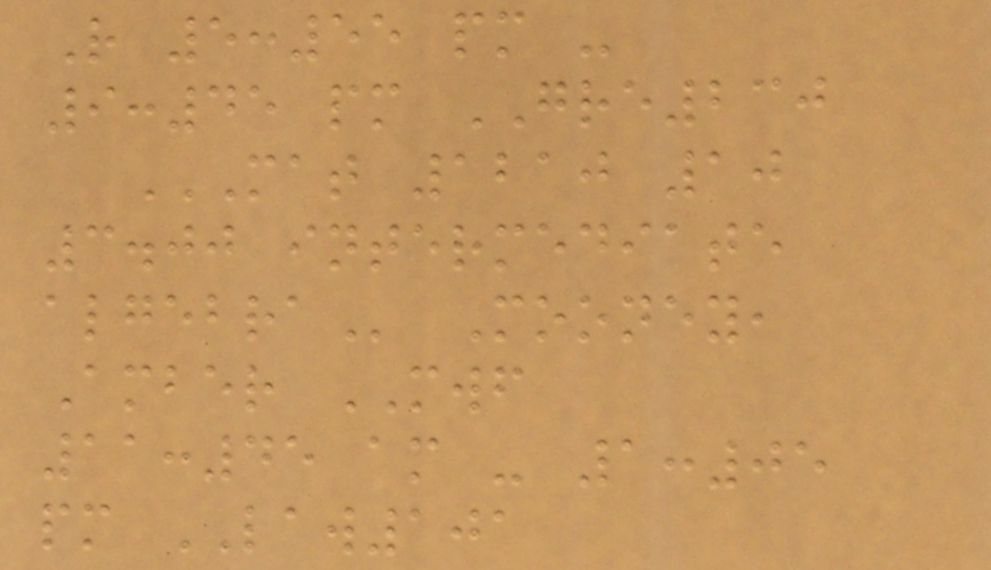R 5:55 pm -
9:45 pm GRE230
MAT 1210 10
3.00 INTERMEDIATE
ALGEBRA Mooney,
Amber MWF
11:45 am - 1:05
pm LAW101
